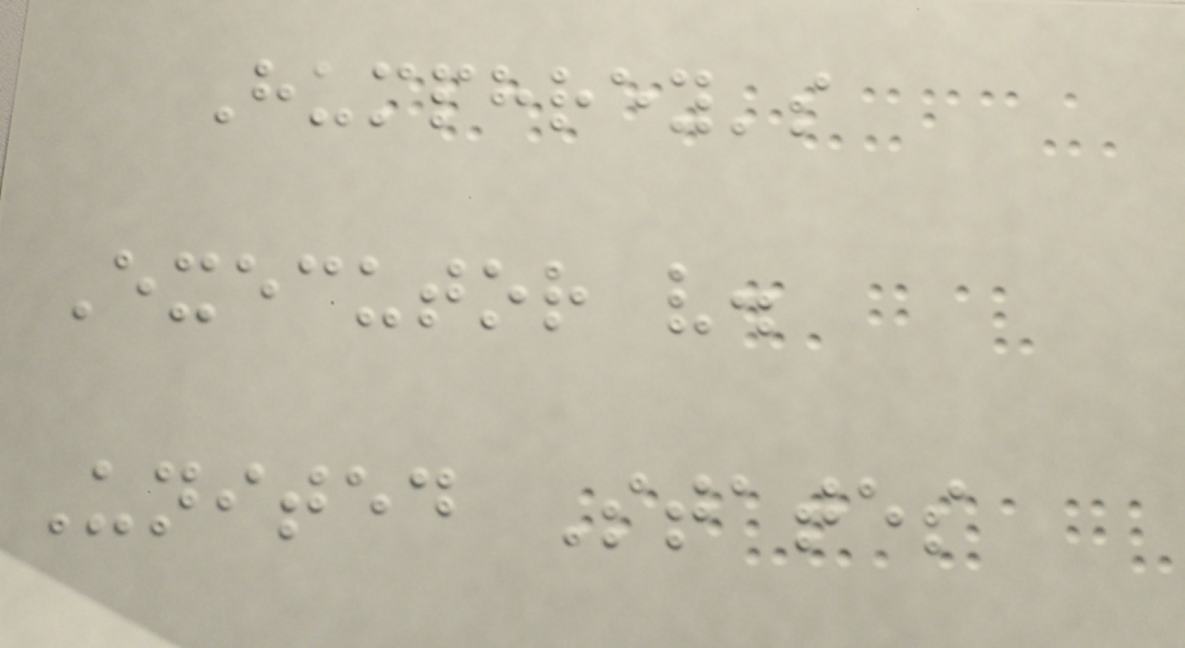Humphrey's
Executor v.
United States
